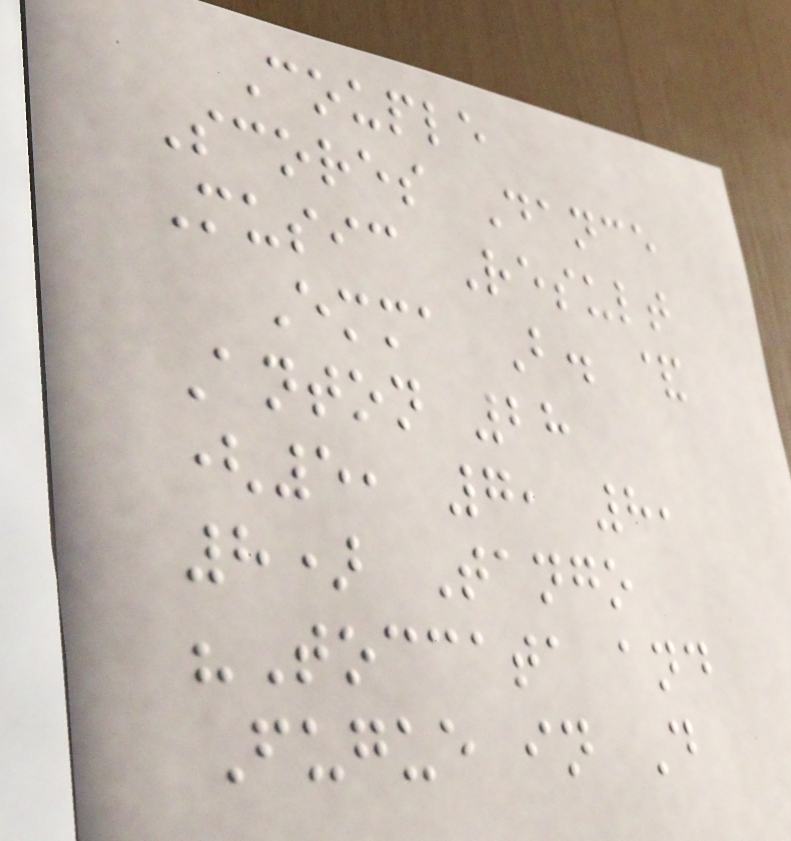Couple
Scores Dance
Music Result
Emma B. &
Anton 28
(5, 7, 8,
8) Tango
"Toccata and
Fugue in D
